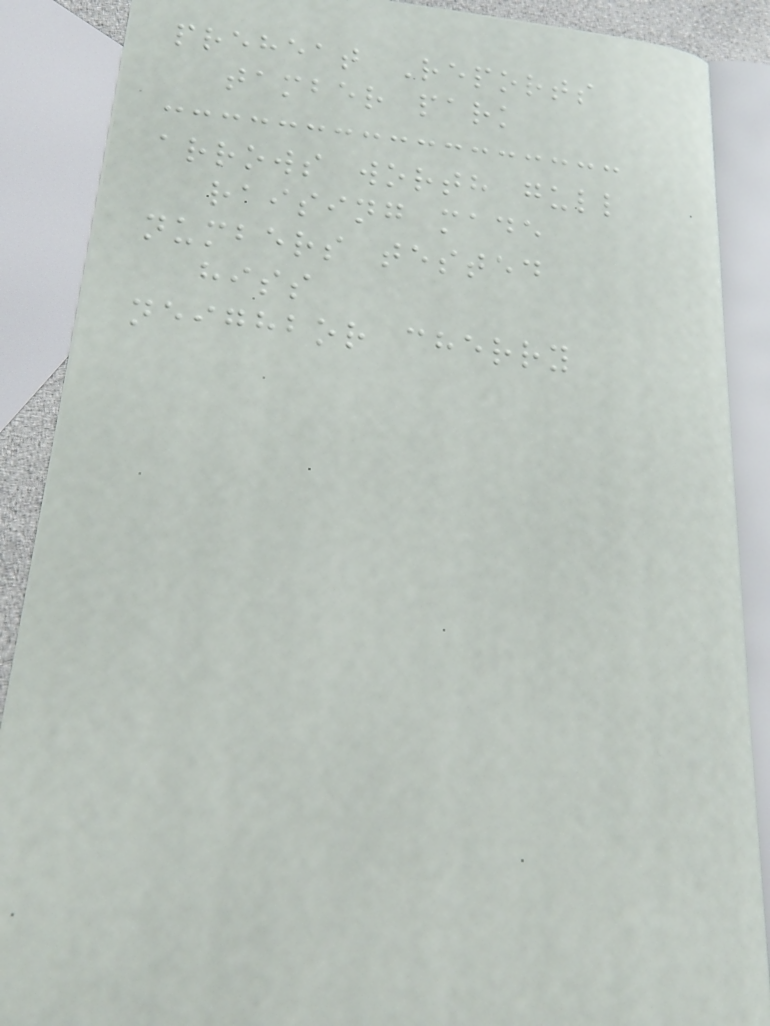preheat Reports
tamber park
arrows worth gull
raising made
numbers tested
hiss
neighbor cherry
